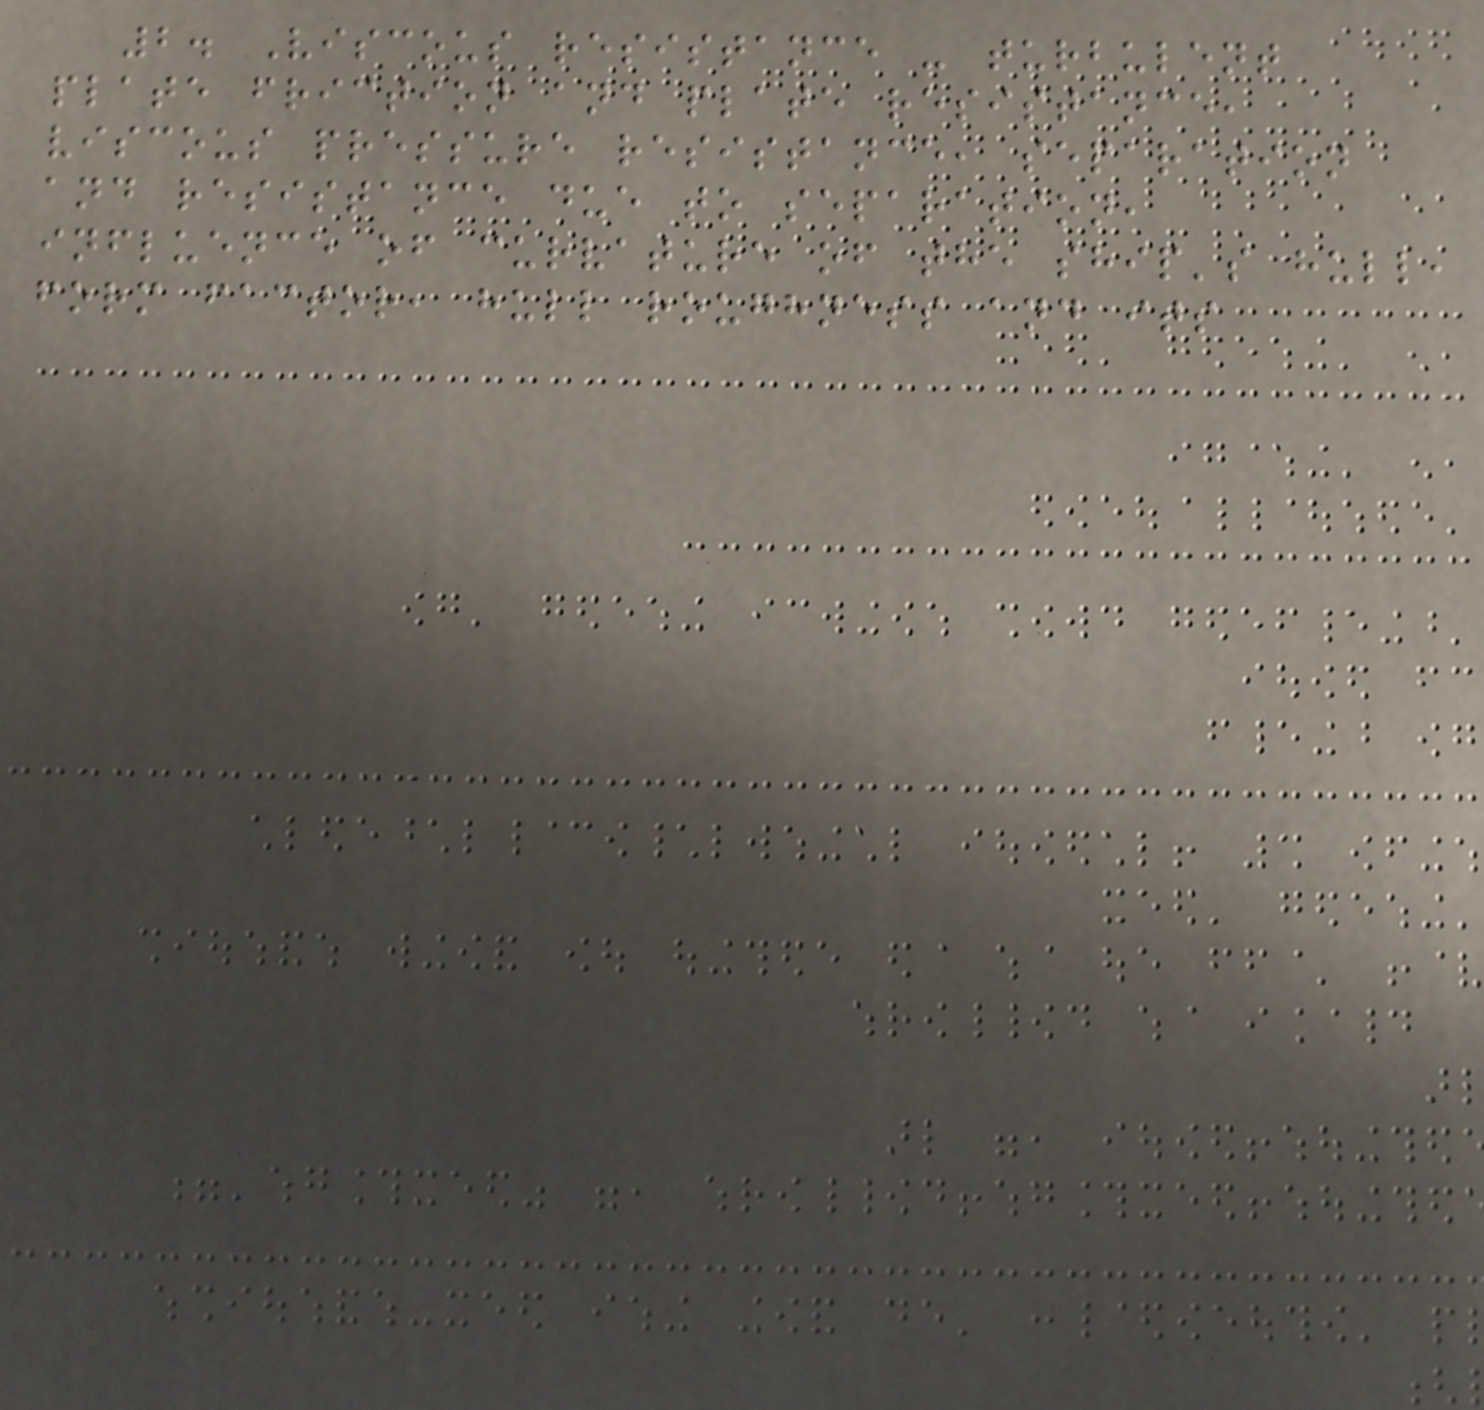2. Viscous resistance - turbulent
plate friction and plate resistance,
viscous pressure resistance, separation
and resistance due to separation,
influence of curvature of the ship's hull,
form factor, hull roughness and its
